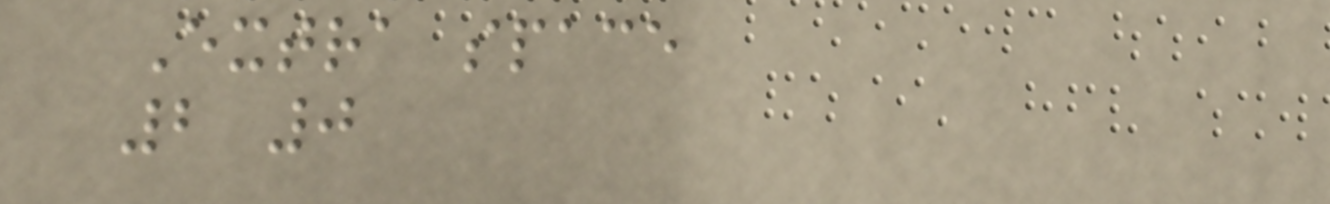Extra space
2 0
